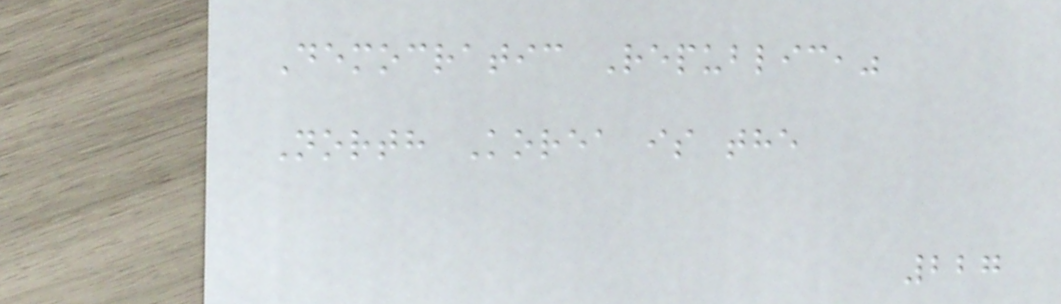Democratic Republic,"
North Korea is the
227
